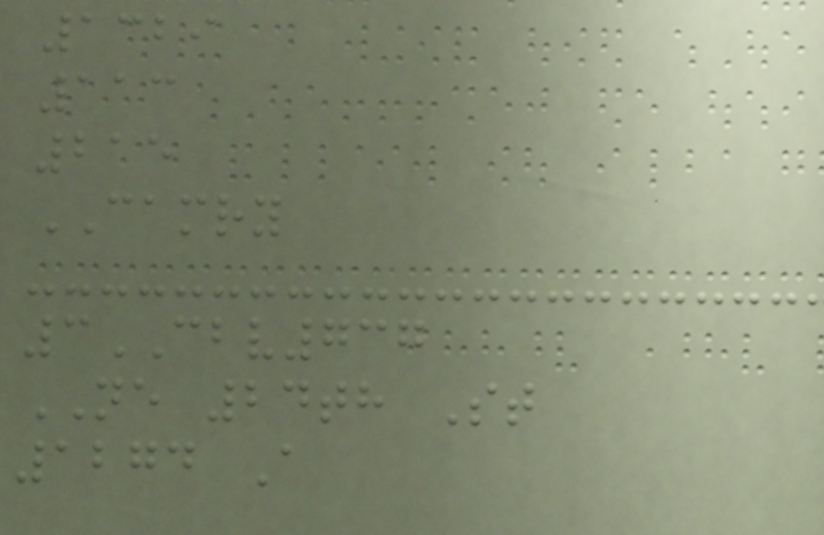1329
113
215
CAMRY
3CBV737
NE 24th St
1274 A
